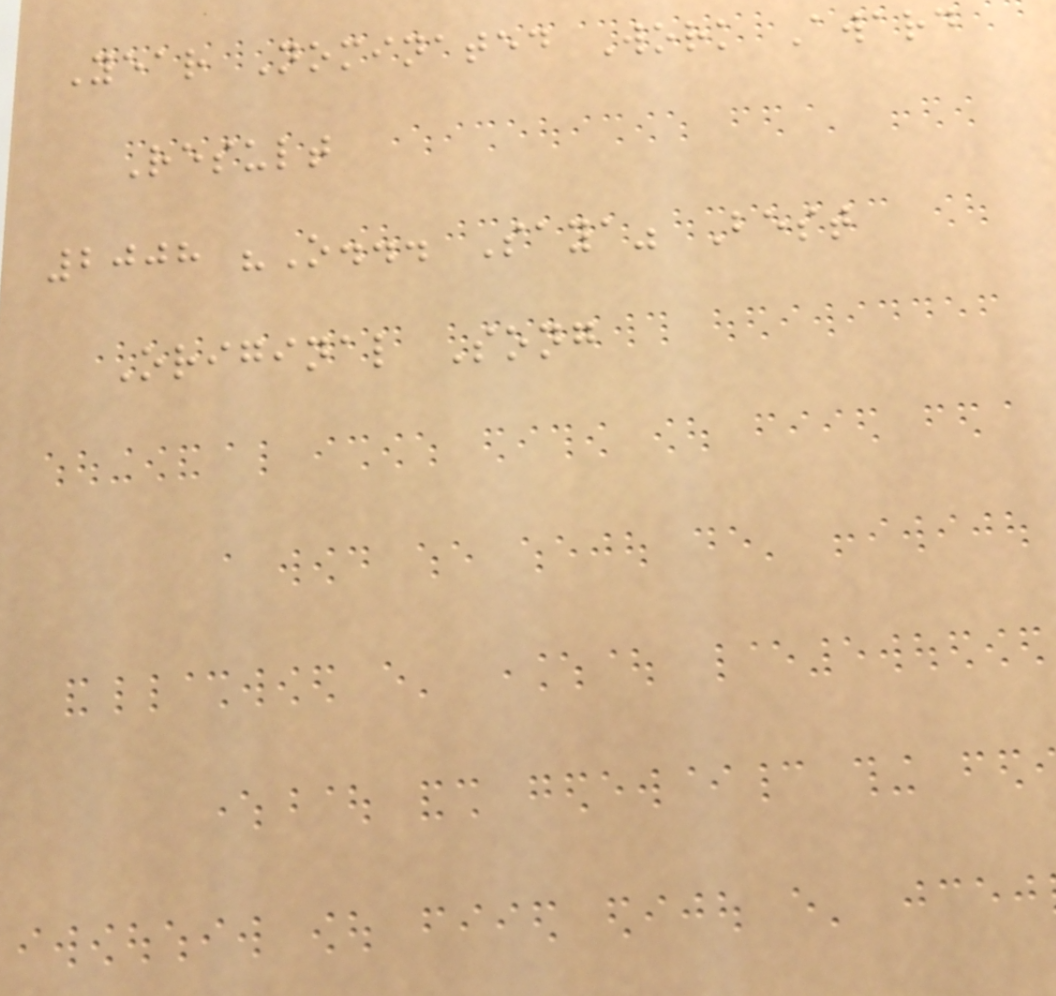Year Nominated Work Award
Result
2008 "O... Saya" Best
Original Song
